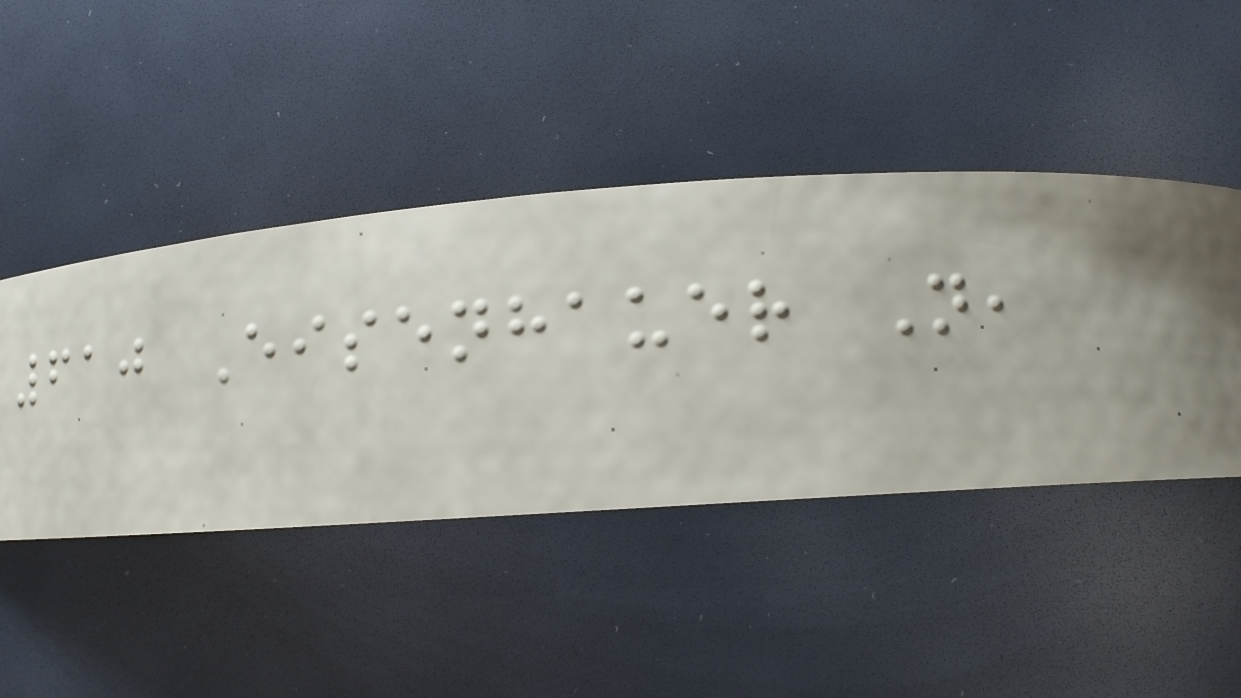610 Eisenhauer N,
